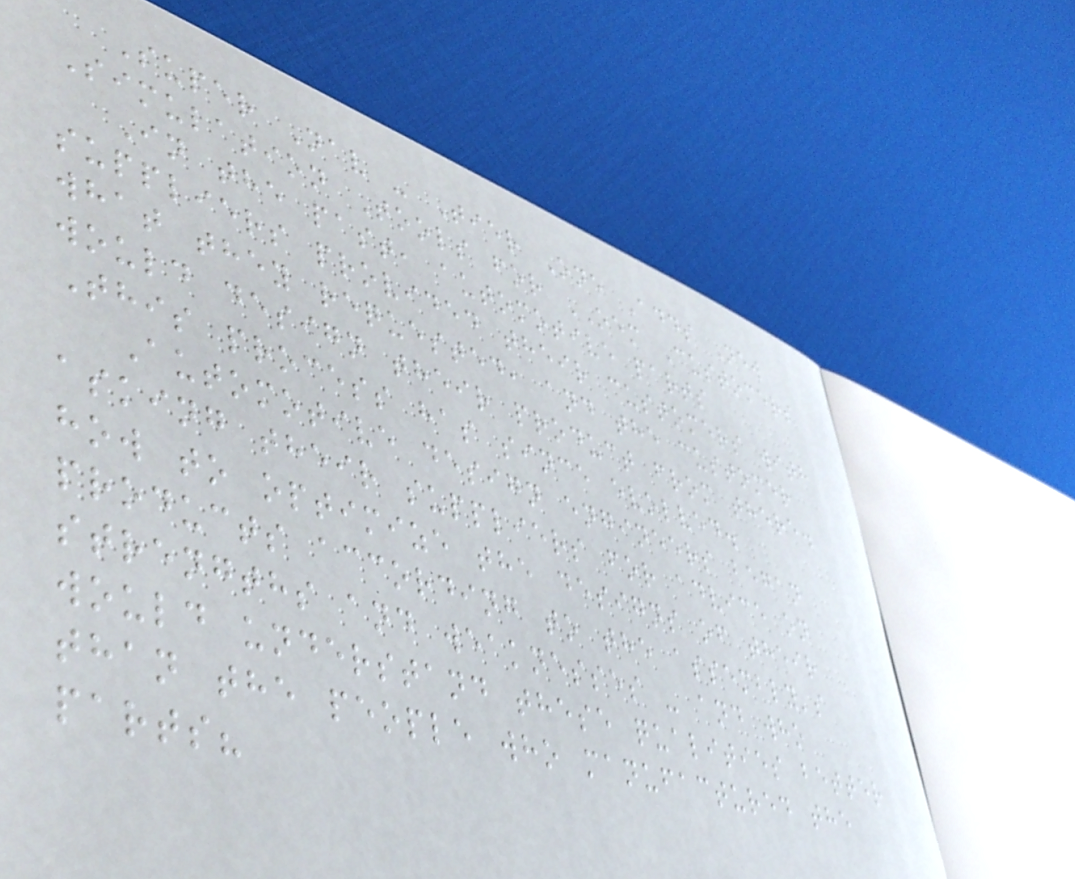Super Nav - Tier One Adds New
Simulation Tools for OEM Customers
In the past, automotive parts
suppliers provided their customers with
what they requested, and the customer
would design their product from there.
This process has since evolved.
Automotive design engineers began
asking their suppliers for advice on
how to optimize the designs of their
products according to the assembly's
strengths and weaknesses - and who
would understand these qualities better
than the people who manufactured the
parts?
